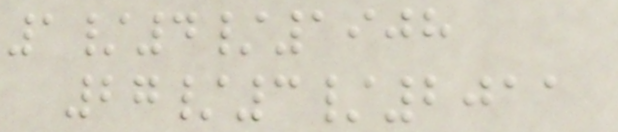1/4/1908
27/3/2011
